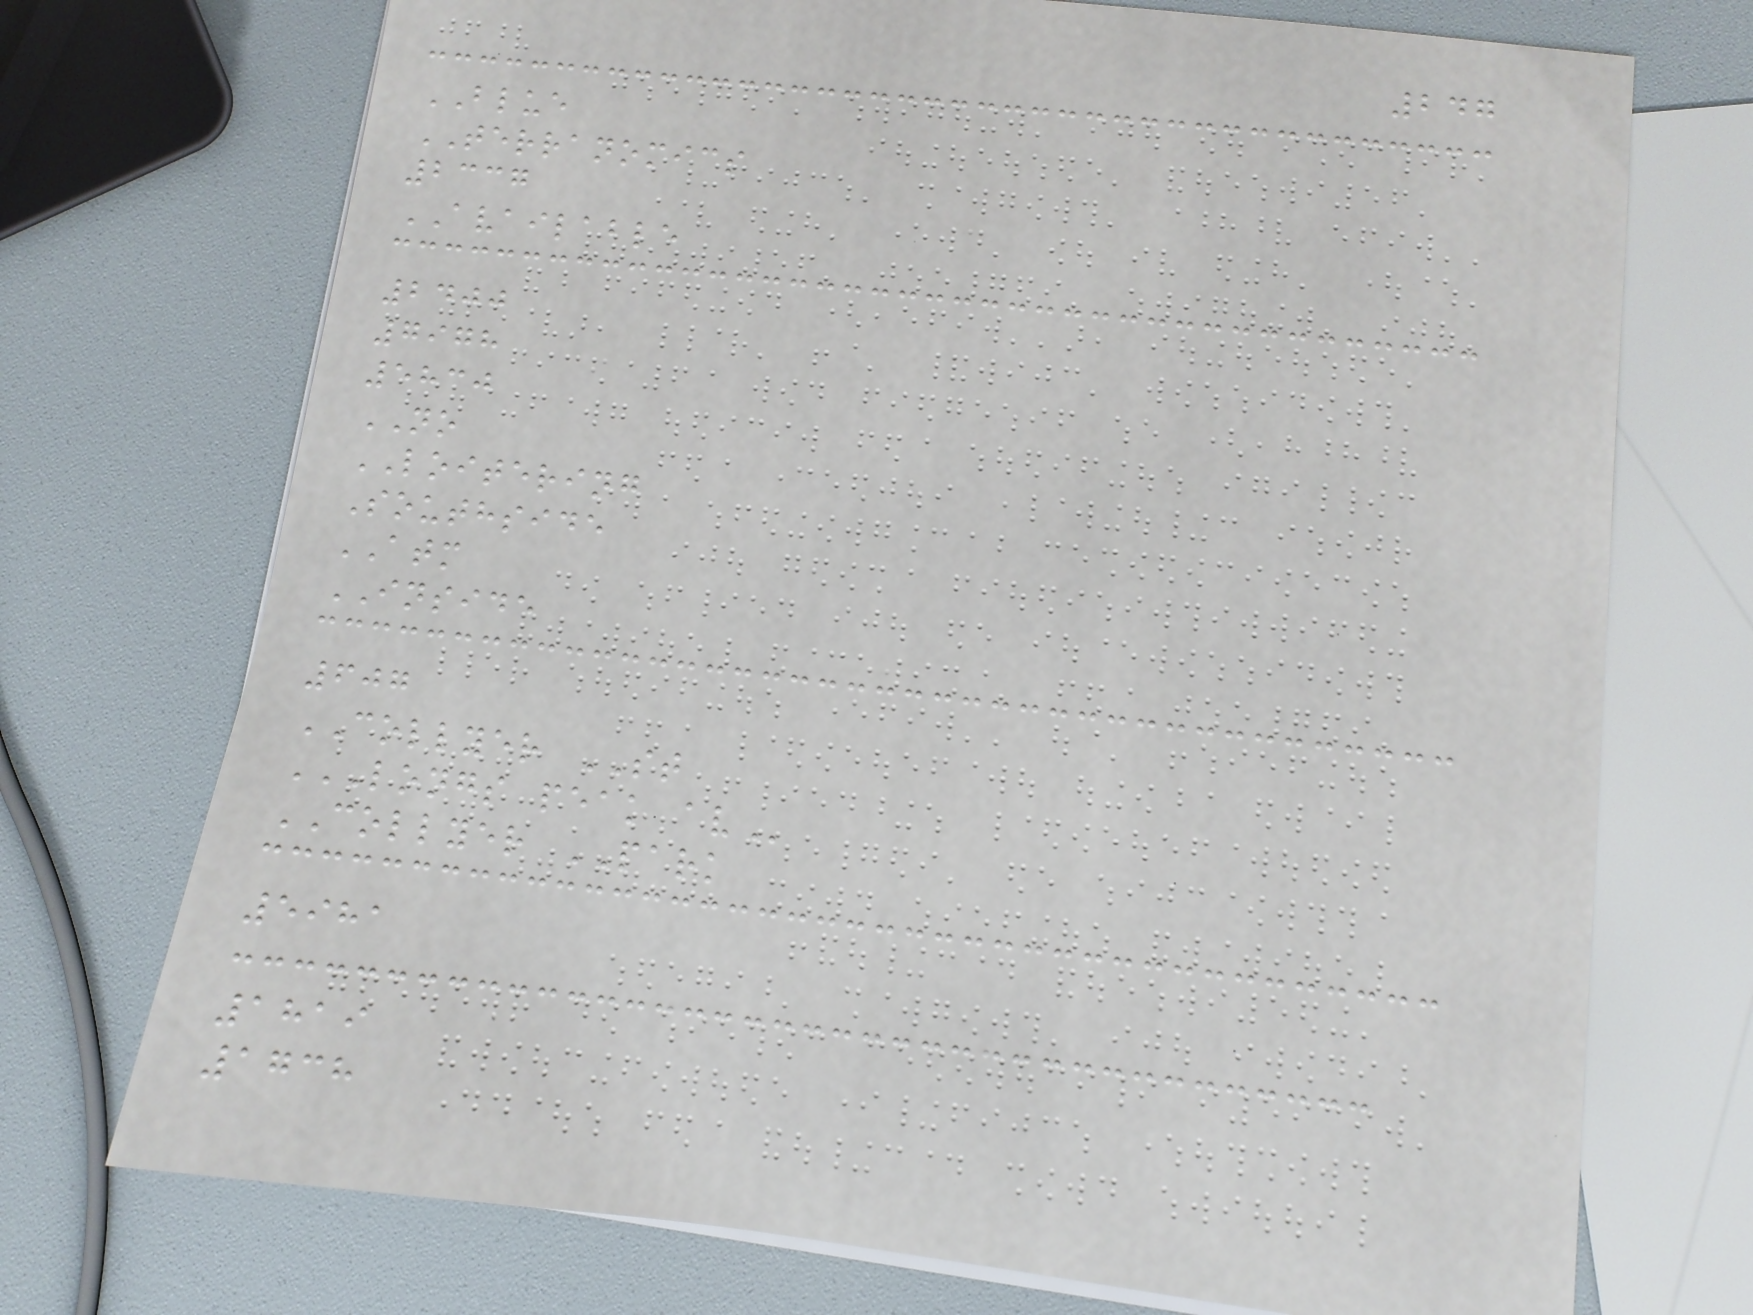247
BLUE
TERRANOMICS
2337
AVAILABLE
2400
7978
5830
NO
LOITERING
Southside
ATM
INSIDE
607
COLLYER ST
LONGS PEAK AV
COLLYER PARK
5981
1819
1738
